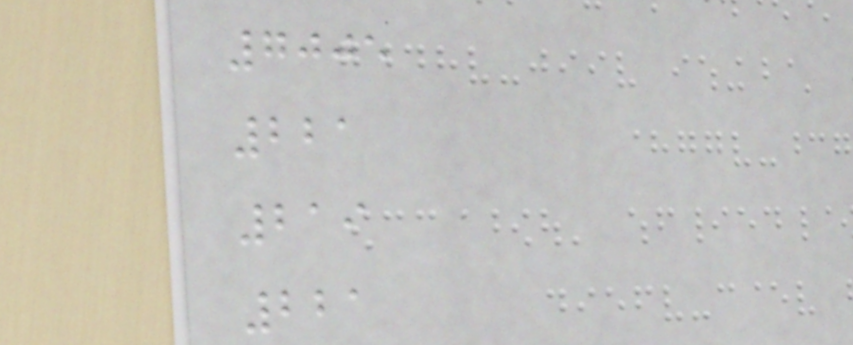7005
221
219
221
